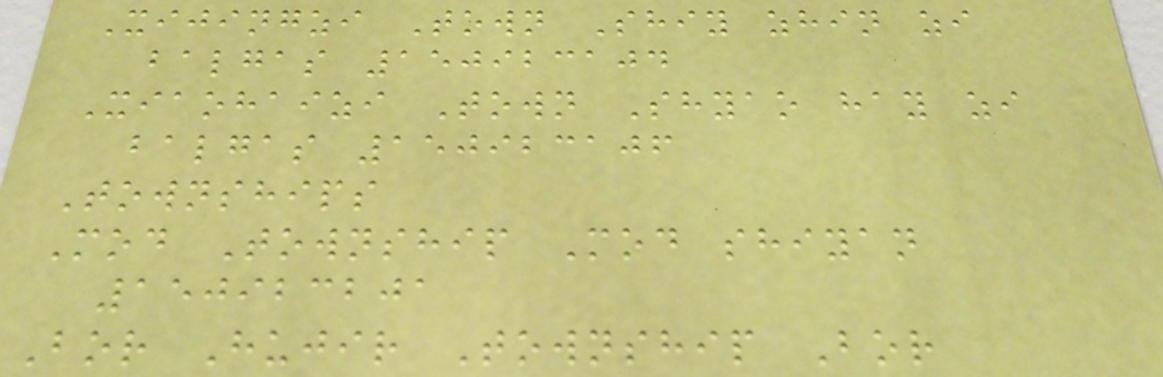Xijingzi Town Shiy zhin zi
balgas 150923104
Xiaohaizi Town Shyao hay zi
balgas 150923106
Townships
Mod Township Mod shiyan
150923201
Bor Hujir Township Bor
